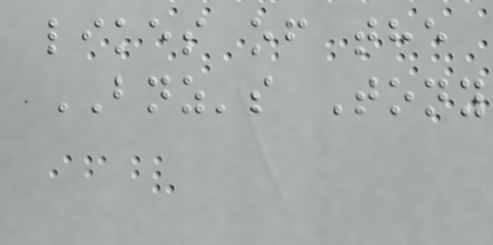likes of the
BNZ's Tony
